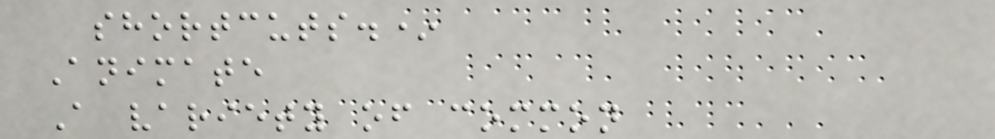shortcuts.*
Animate
A variety of common
